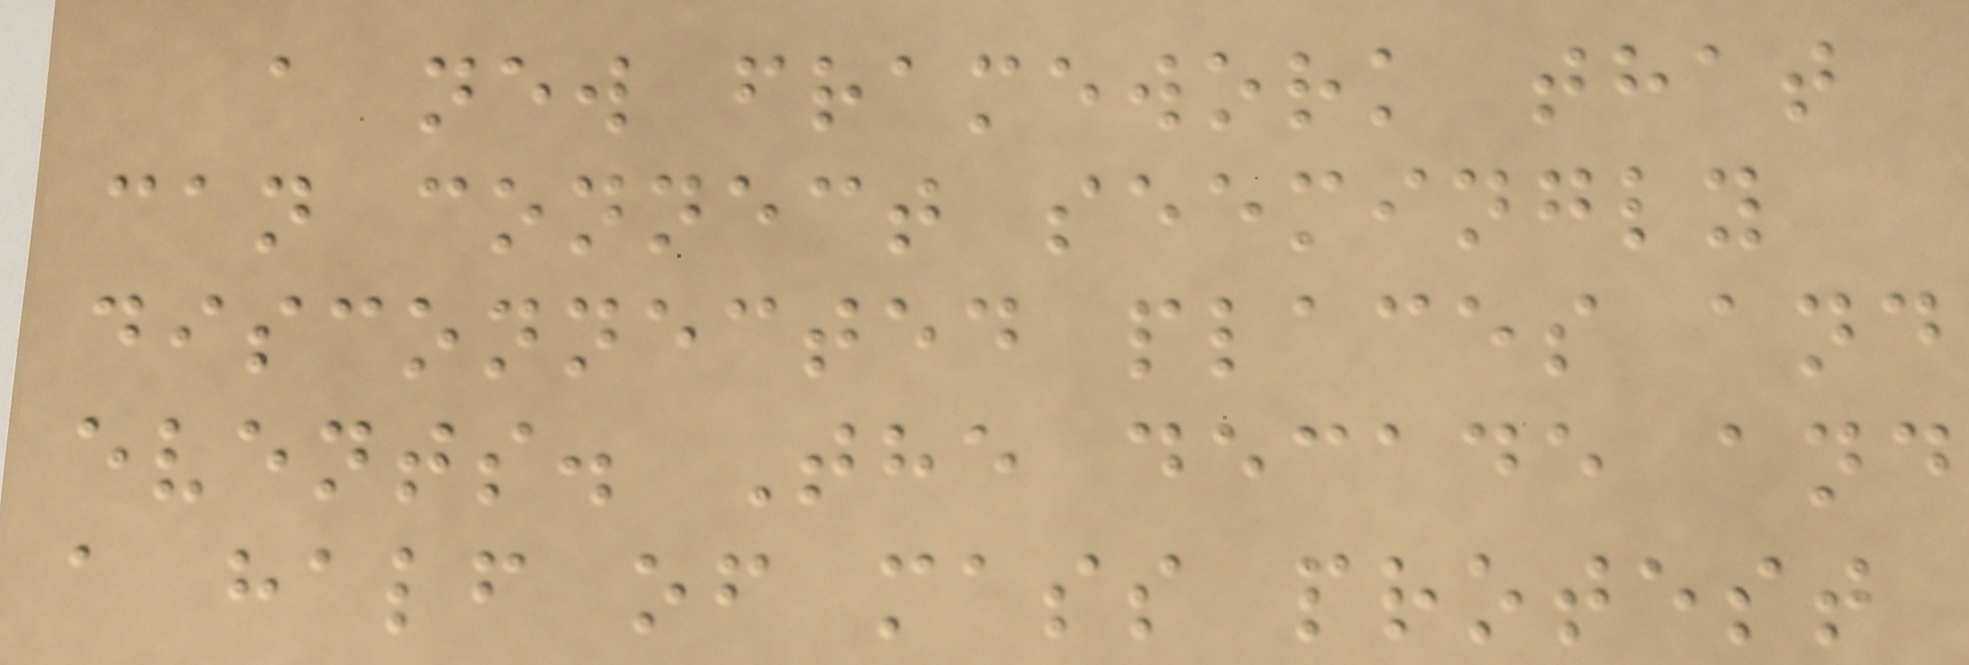a new framework that
can connect seemingly
disconnected places and
events. The decade and
a half of mass protest
